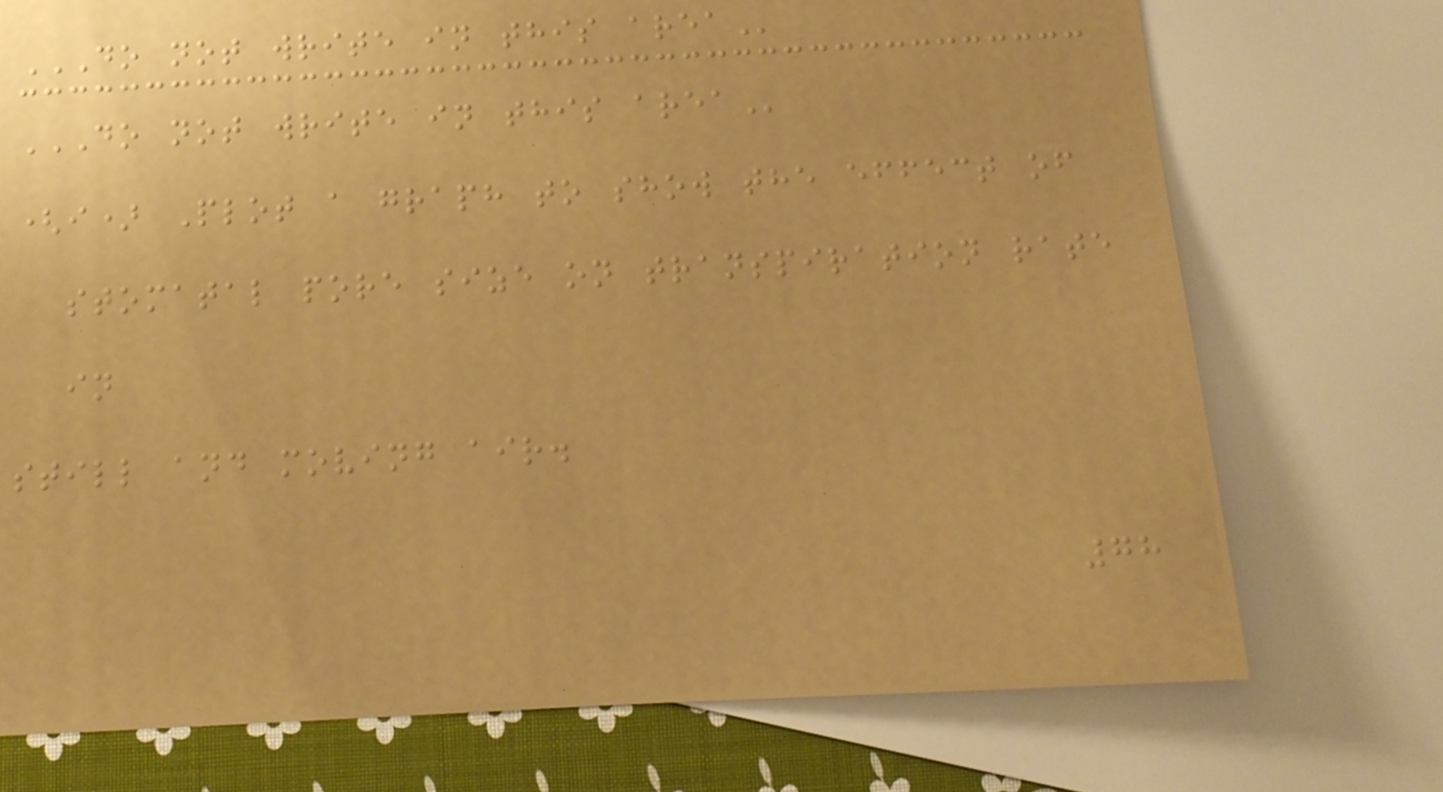DO NOT WRITE IN THIS AREA
DO NOT WRITE IN THIS AREA
(i) Plot a graph to show the effect of
stomatal pore size on transpiration rate
in
still and moving air.
78
